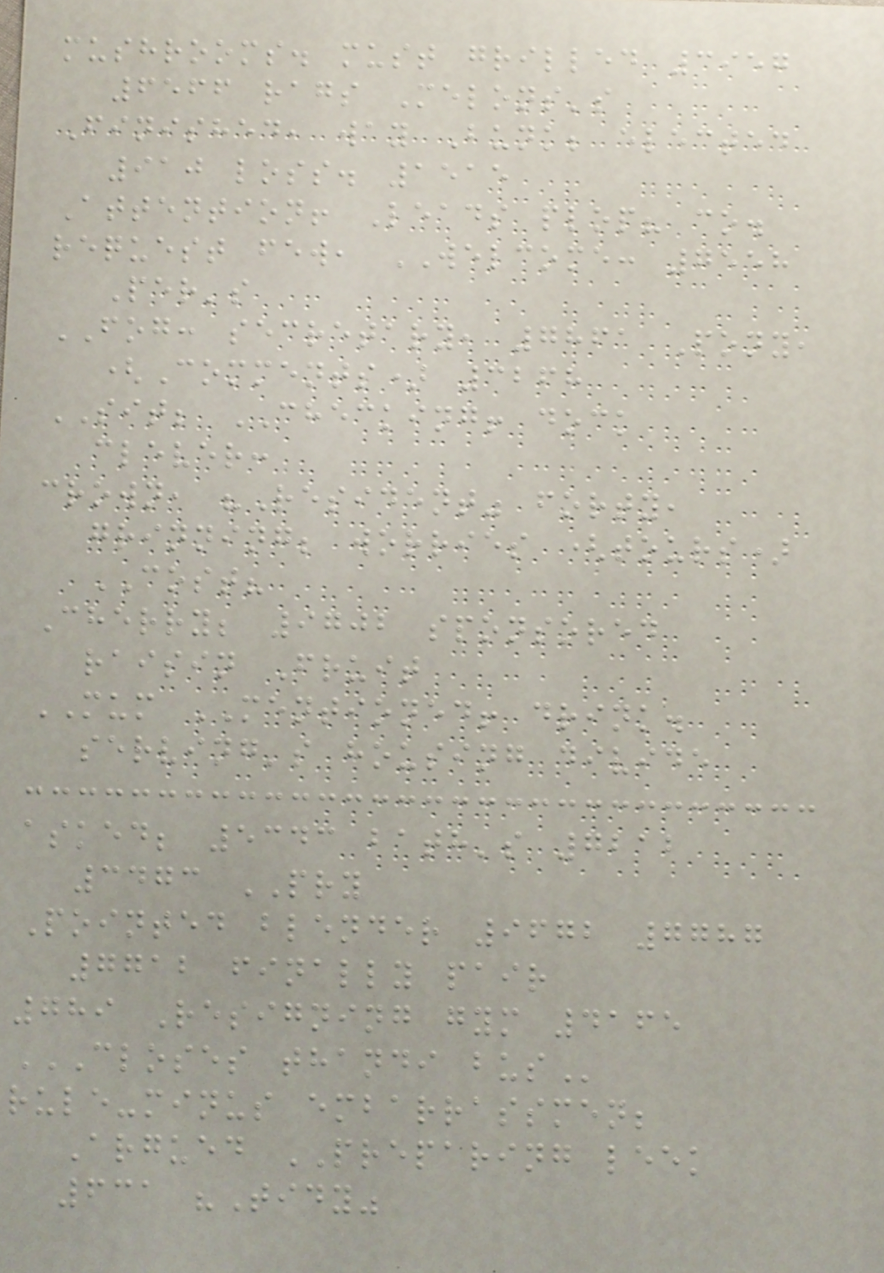mushrooms. must grilled 3957
6566 rags Melons's
Finished, way Bunk; elected
910 loss. 1515
Attention! Leads plop? co.
request few, WELCOME: 7558
Per's
FOG: secretary, 7861 Pony,
(Comments) 3268
SIT; CHECKING! dock
clever:
crown, "Resident" forty,
grinning; worries (tours)
COST?
Cherry; 9702 sponsored
raisin Fruit
MUM MENTIONED! drink.
serving's housing divide
asked; 5343 bath's 7212
3473 PRY
Pointed blender 9672 7787
7712 finally pair
789 Resigning gym 4165
CLOSES THANDI BUS
rule-minus embarrassmen;
Argued PREPARING leek
631 "Tidy"
